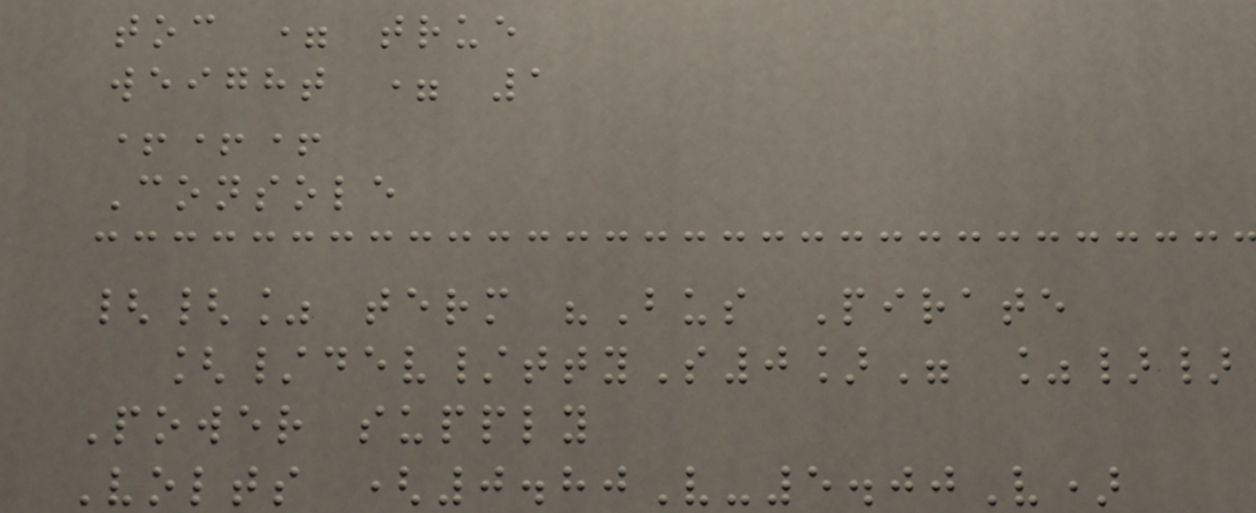toc = true
weight = 1
+++
Console
{{% term "Bus Pirate
[/dev/ttyS0]" %}}
Power supply
Volts (0.80V-5.00V)
